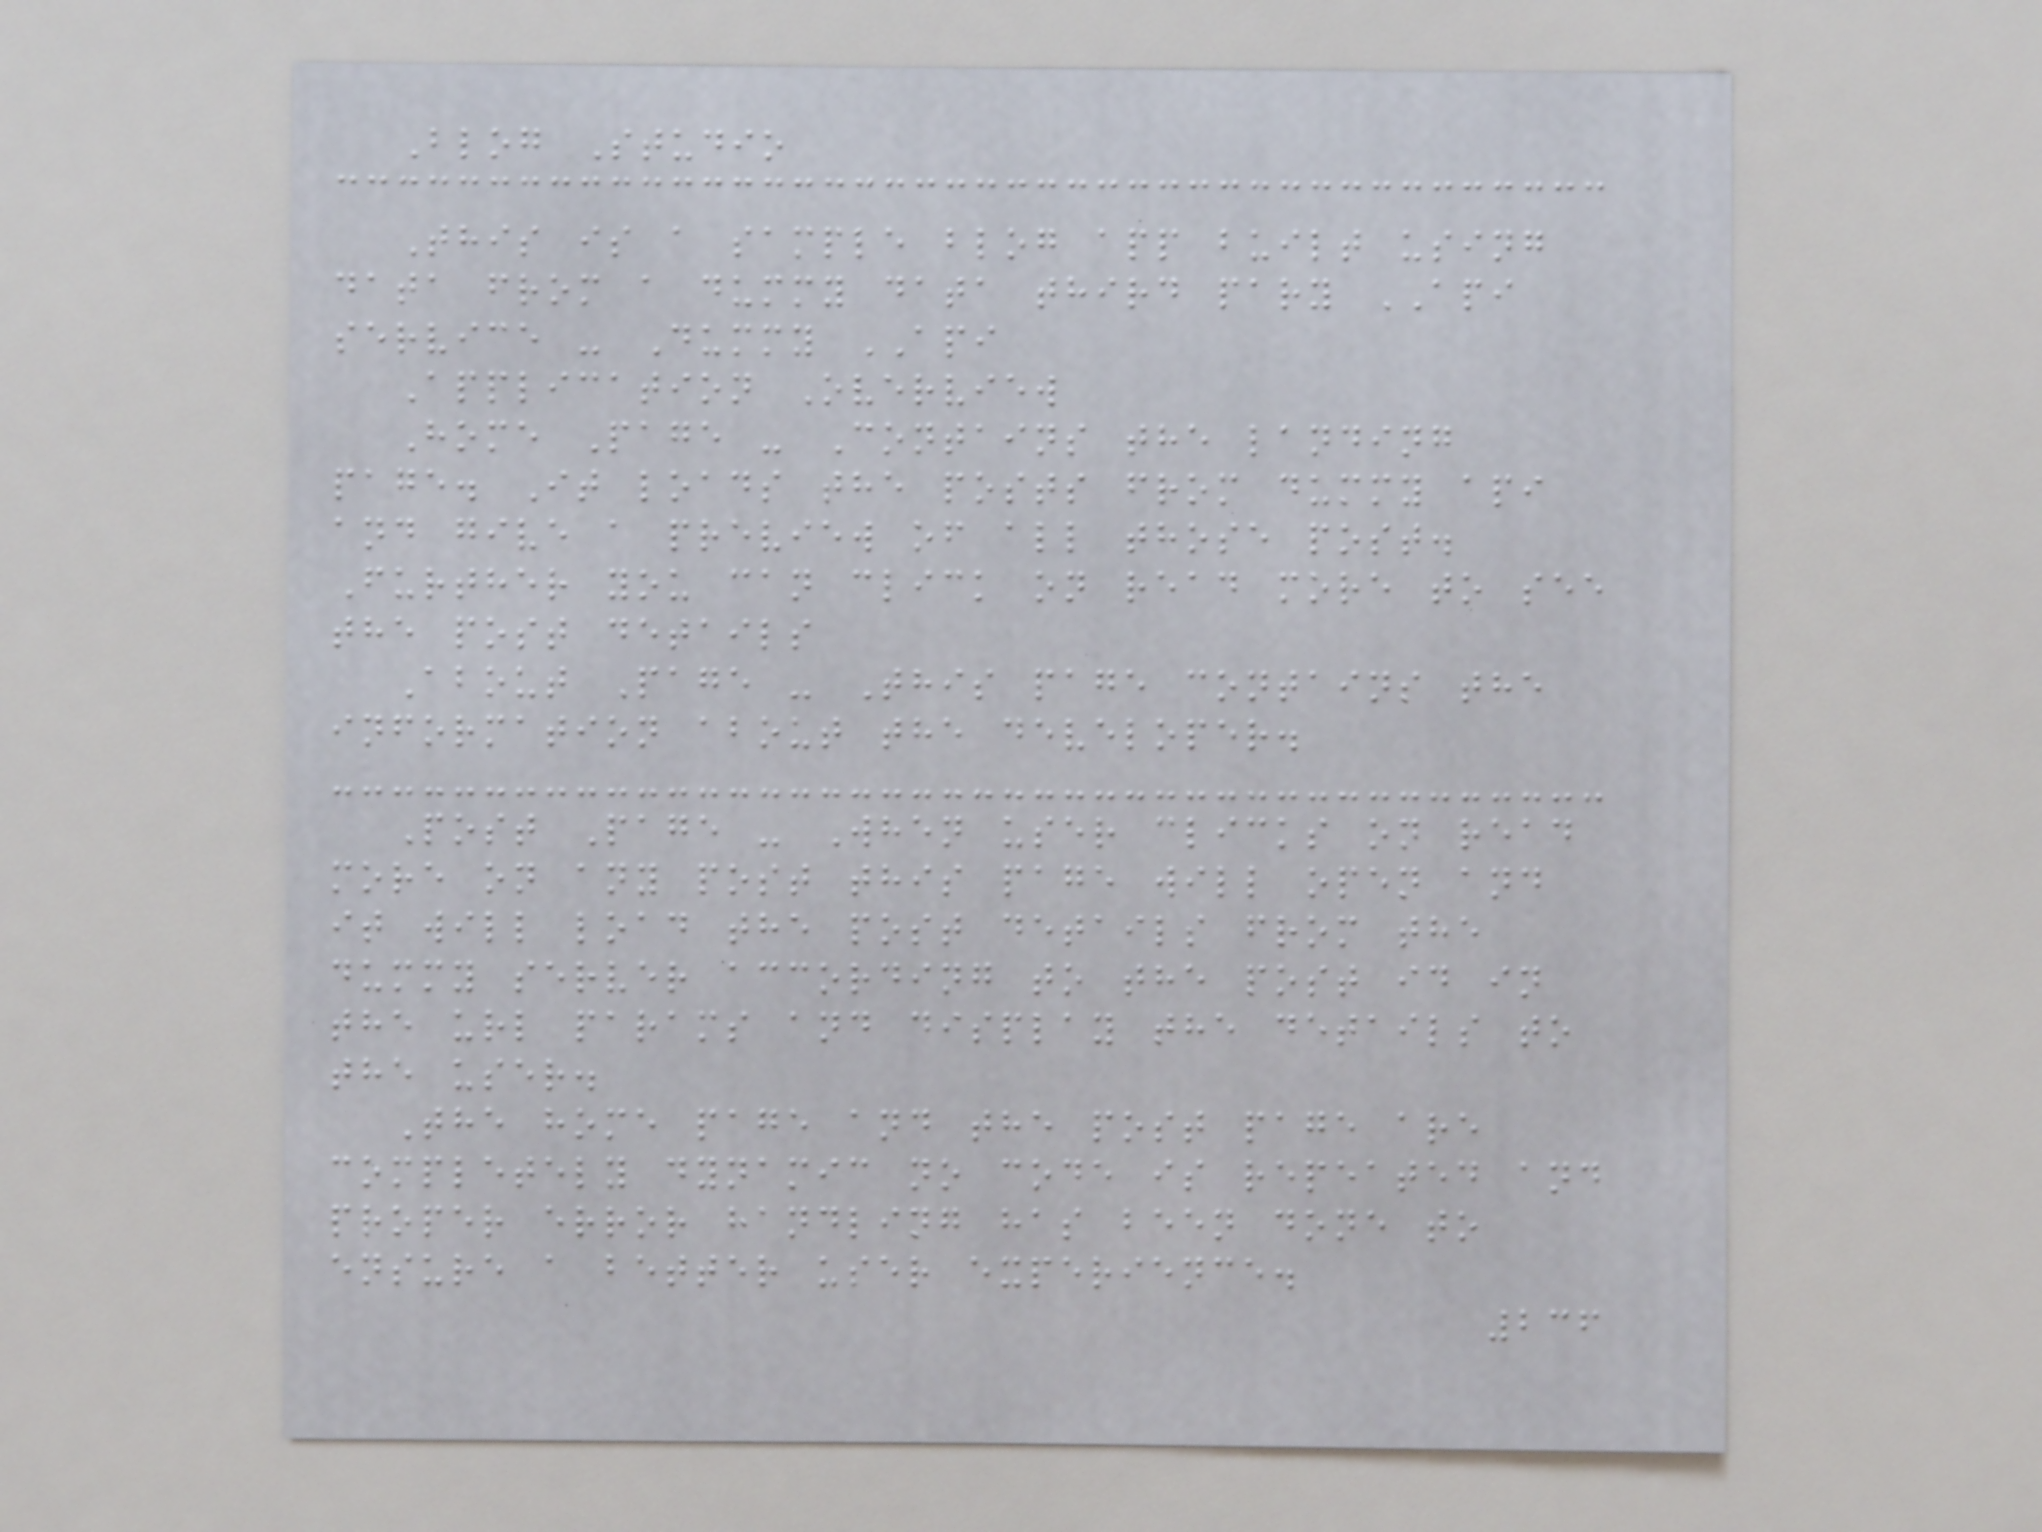Blog Studio
This is a sample blog app built using
data from a dummy data third pary API
service - Dummy API
Application Overview
Home Page - Contains the landing
page. It loads the posts from dummy api
and give a preview of all those post.
Further you can click on read more to see
the post details
About Page - This page contains the
information about the developer.
Post Page - When user clicks on read
more on any post this page will open and
it will load the post details from the
dummy server according to the post id in
the url params and display the details to
the user.
The home page and the post page are
completely dynamic no code is repeated and
proper error handling has been done to
ensure a better user experience.
236
